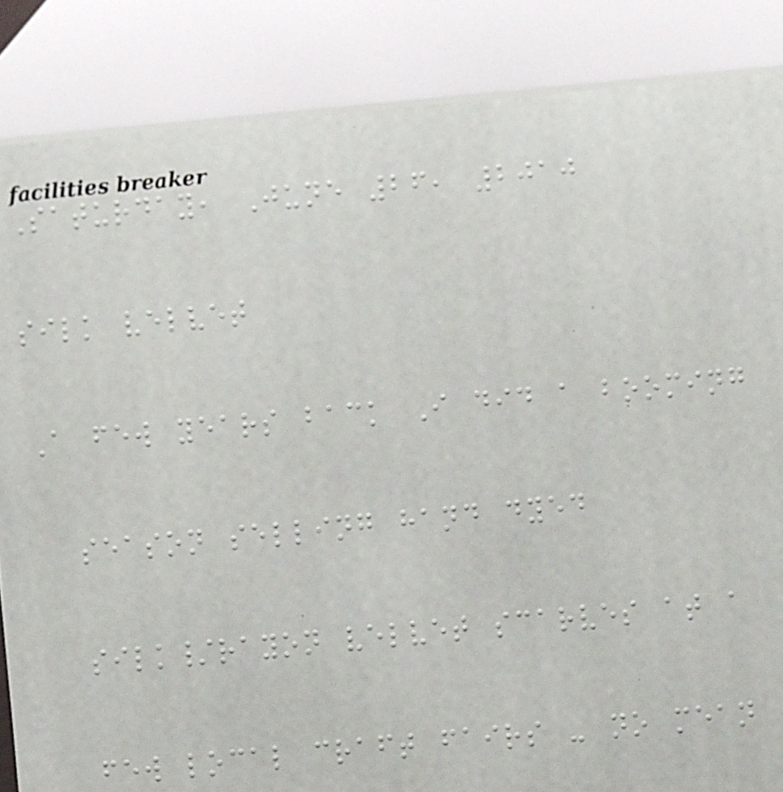Saturday, June 26, 2010
silk velvet
A few years back I did a booming
season selling hand dyed
silk/rayon velvet scarves at a
few local craft fairs - no mean
